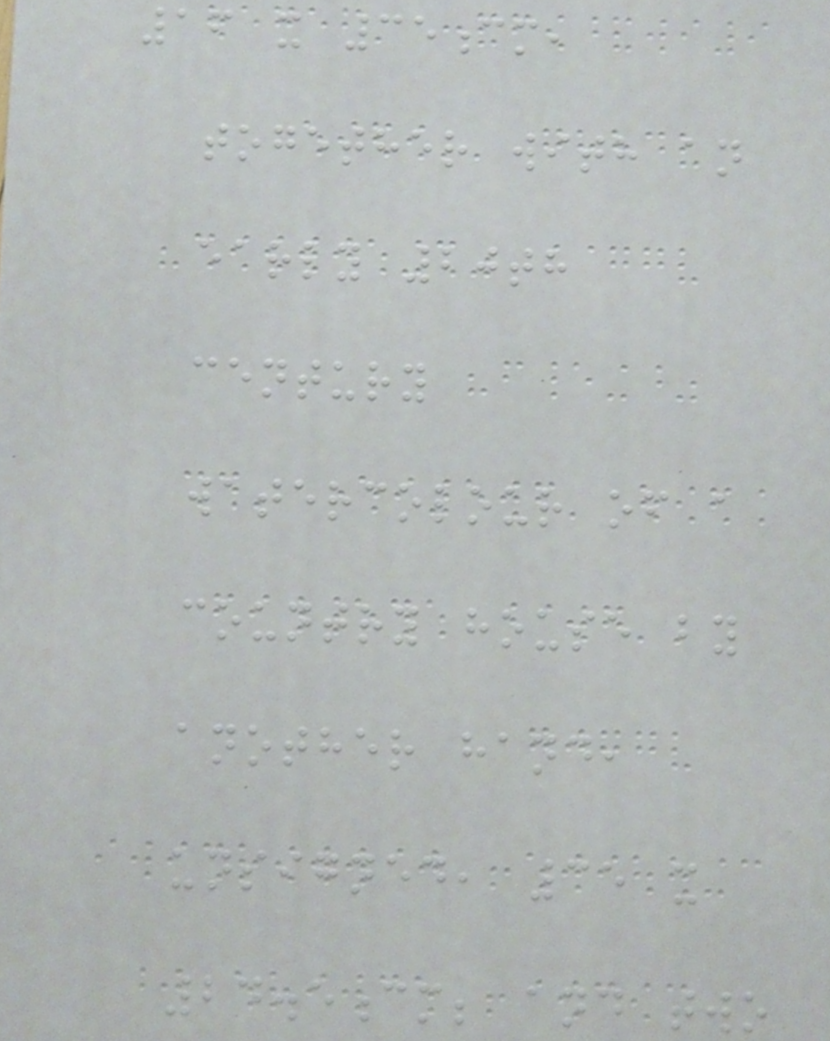16 x 35cm,
together with an
early 20th
century
watercolour of a
country house by
another hand,
unsigned, 35 x
24.5cm; and two
